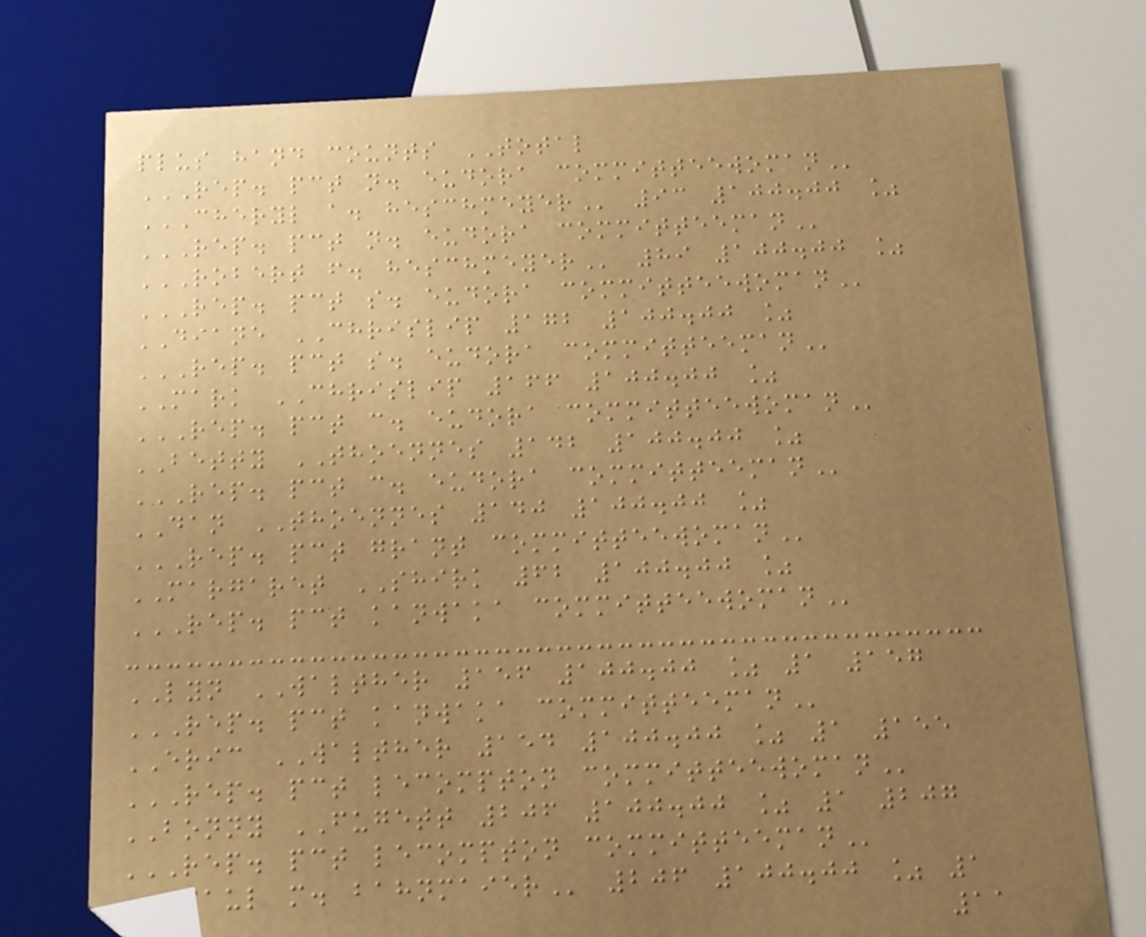plus hand counts TOTAL
REP. PCT N. EUDORA COMMITTEEWOMAN
CHERYL A. HESCHMEYER 93 100.00 %
REP. PCT N. EUDORA COMMITTEEMAN
ROBERT F. HESCHMEYER 89 100.00 %
REP. PCT S. EUDORA COMMITTEEWOMAN
DIANE CHRISLIP 172 100.00 %
REP. PCT S. EUDORA COMMITTEEMAN
MARK CHRISLIP 166 100.00 %
REP. PCT C. EUDORA COMMITTEEWOMAN
BETTY THOENNES 142 100.00 %
REP. PCT C. EUDORA COMMITTEEMAN
DAN THOENNES 140 100.00 %
REP. PCT GRANT COMMITTEEWOMAN
MARGARET SHIRK 62 100.00 %
REP. PCT KANWAKA COMMITTEEWOMAN
LYN WALTHER 156 100.00 % 1 157
REP. PCT KANWAKA COMMITTEEMAN
ERIC WALTHER 154 100.00 % 1 155
REP. PCT LECOMPTON COMMITTEEWOMAN
BONNY FUGETT 206 100.00 % 1 207
REP. PCT LECOMPTON COMMITTEEMAN
PAUL M. BAHNMAIER 206 100.00 % 1
11
